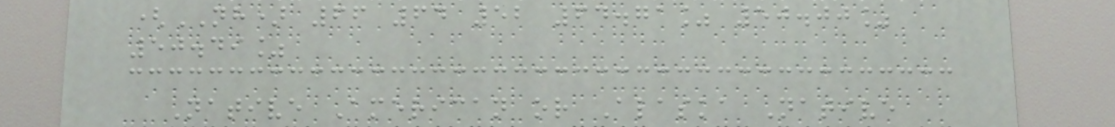(NH) 66 64 52 64.71% 50.00%
50.49%
Native American or Alaska Native
